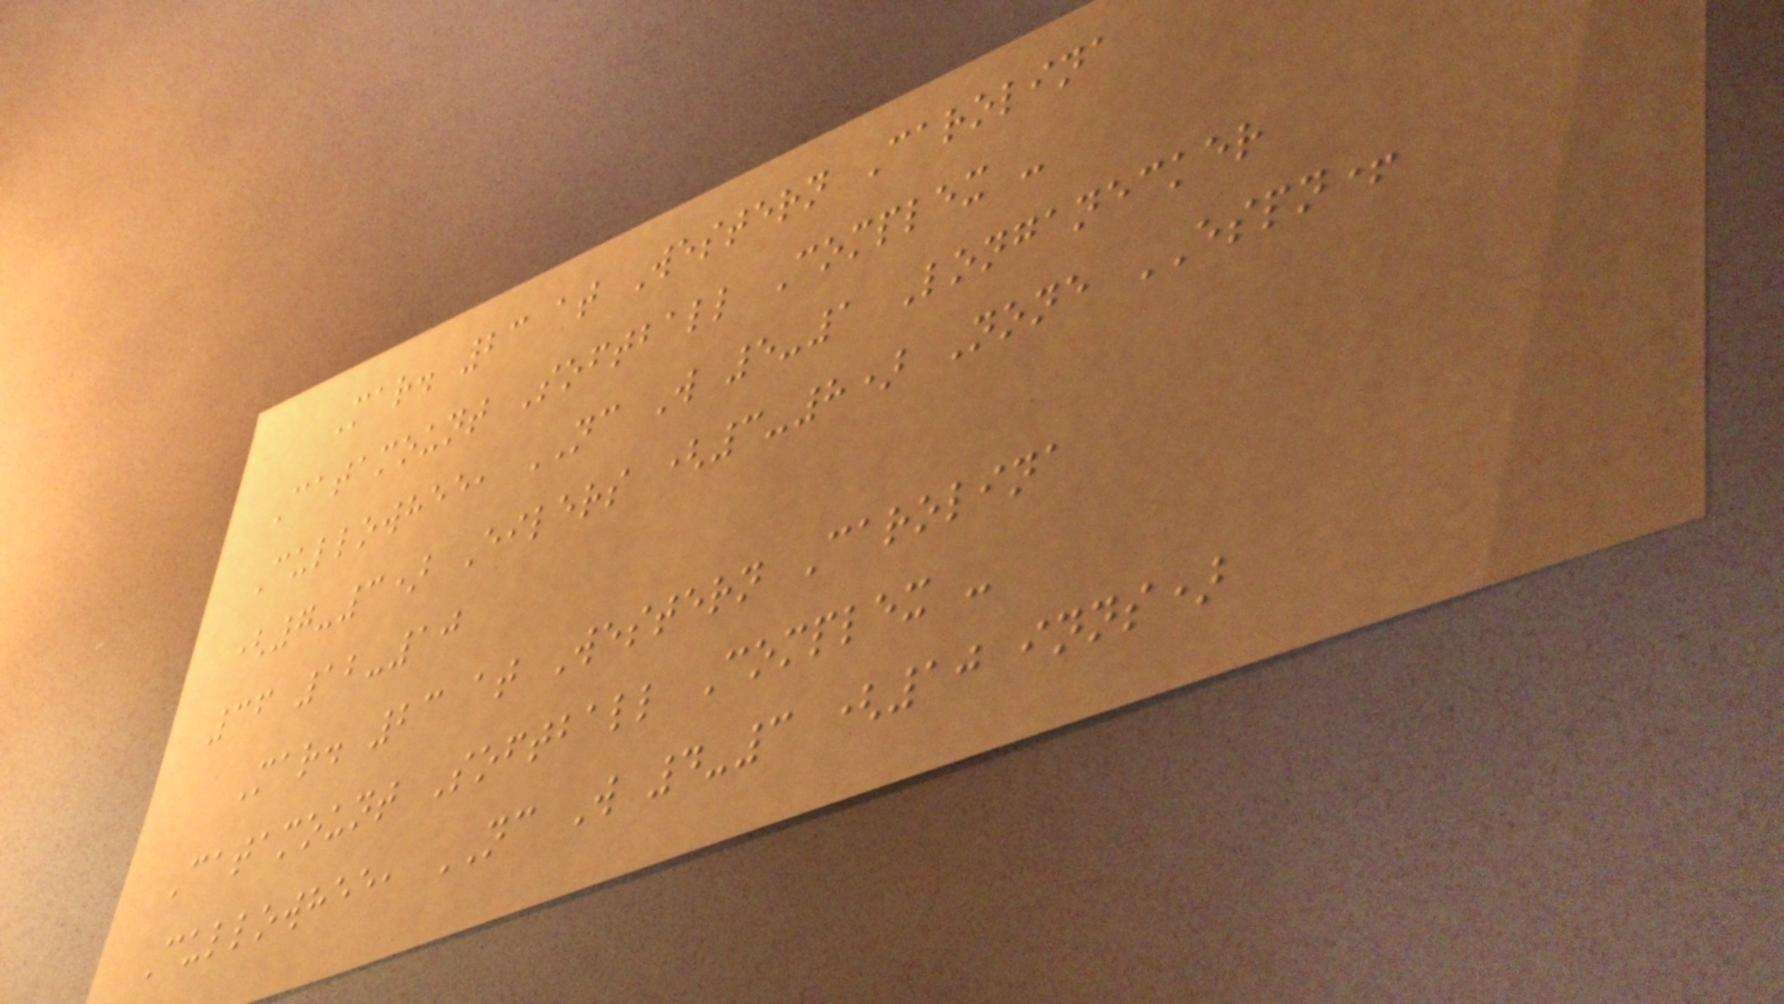Mar. 23 at Western Carolina
Catamount Softball Complex -
Cullowhee, NC W 5-1 Longanecker
(7-3) Eilers (3-8) None ESPN+
36 12-10
Mar. 23 at Western Carolina
Catamount Softball Complex -
Cullowhee, NC W 4-3 (10 inns)
